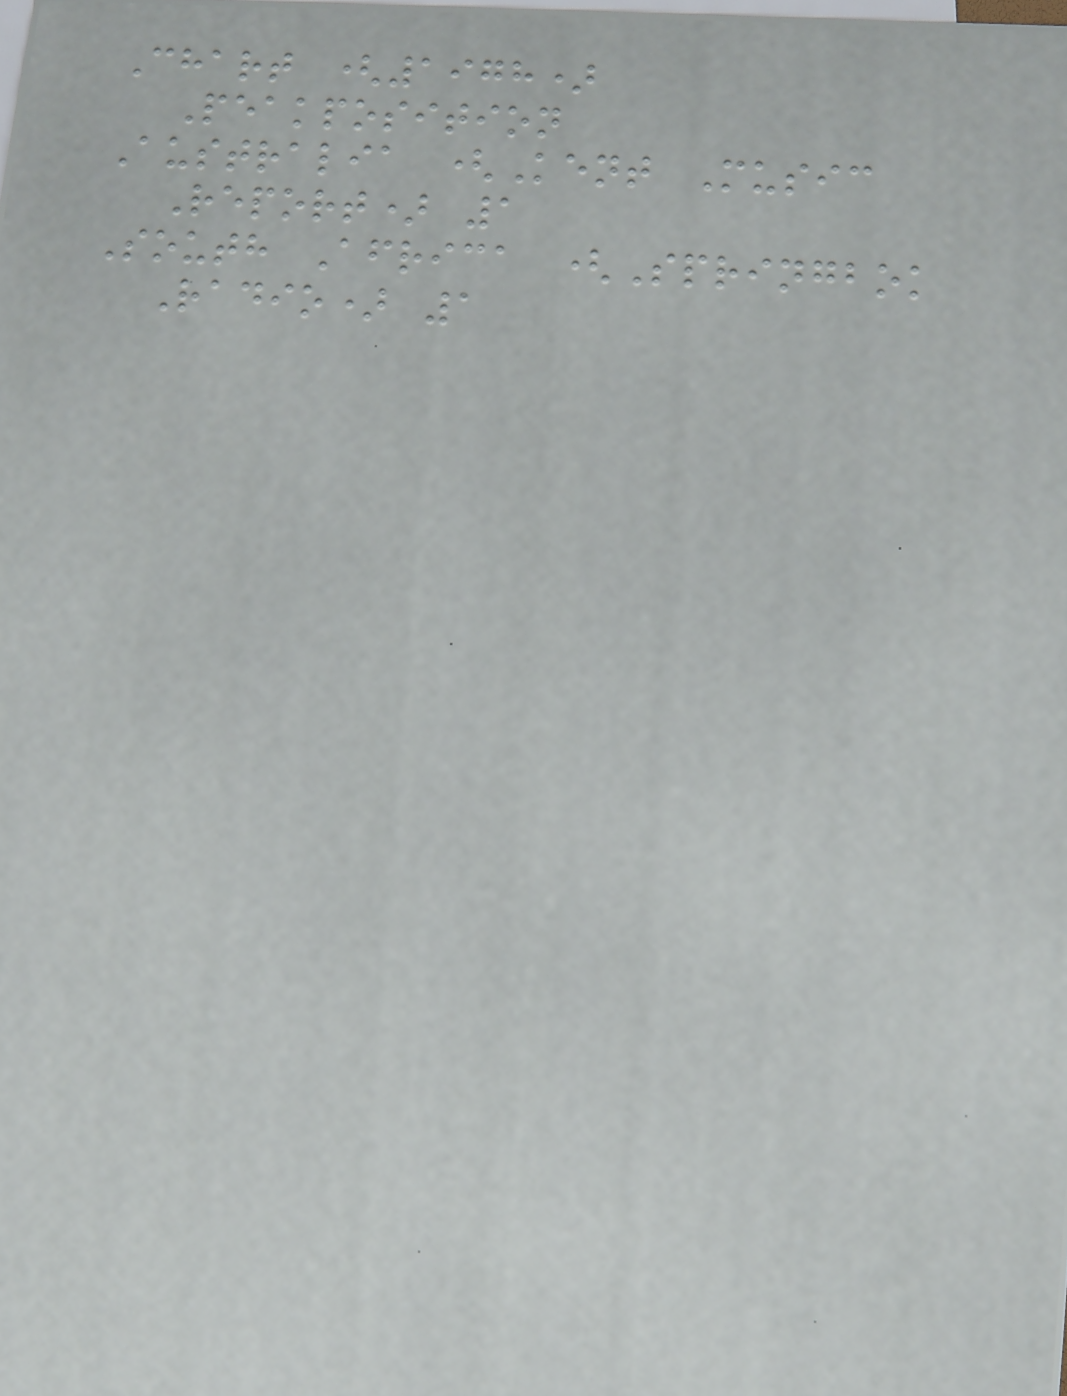Chart (1978)
Peakposition
Australia (Kent Music
Report) 1
South Africa (Springbok
Radio) 1
